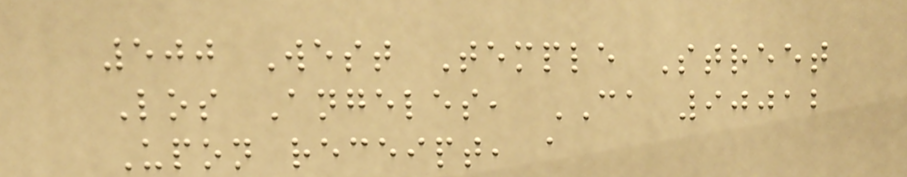500 West Temple Street
Los Angeles, CA 90012
Upon receipt, a
